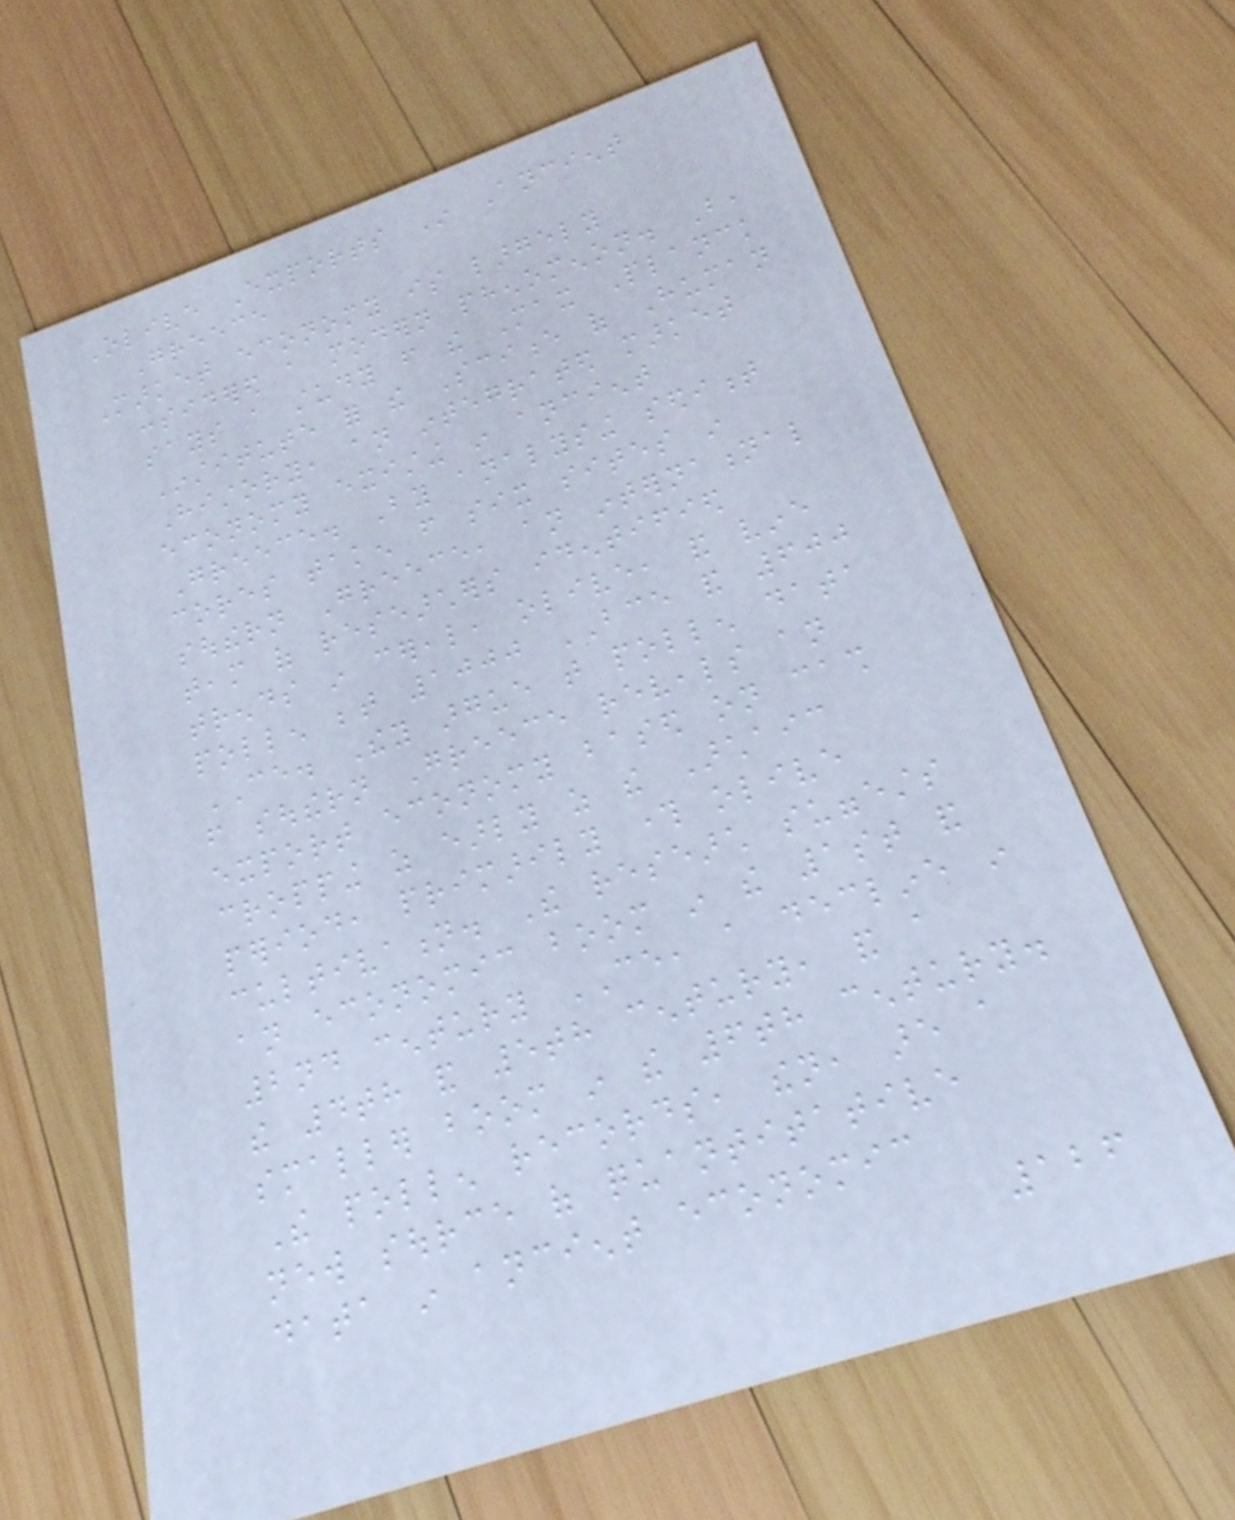Olive Exports In Ancient
Greece
Market economy is largely
considered a modern phenomenon. But,
says a study from the Max Planck
Institute for the Science of Human
History, an integrated market
economy existing in ancient
Greece. By analysing sediment
cores taken from six sites in
southern Greece, an international
team of researchers identified
trends in cereal, olive, and vine
pollen between 1000 BCE and 600
CE. They argue that pollen data
from southern Greece reveals an
export economy based on cash
cropping as early as the Archaic
period, primarily through olive
cultivation. The research suggests
an economic boom in the 1st and
2nd century CE, a decline in
the 4th and 5th century, and a
smaller boom in the 6th century.
The pollen records, then, are a
new source of quantitative
data in ancient economic
126
